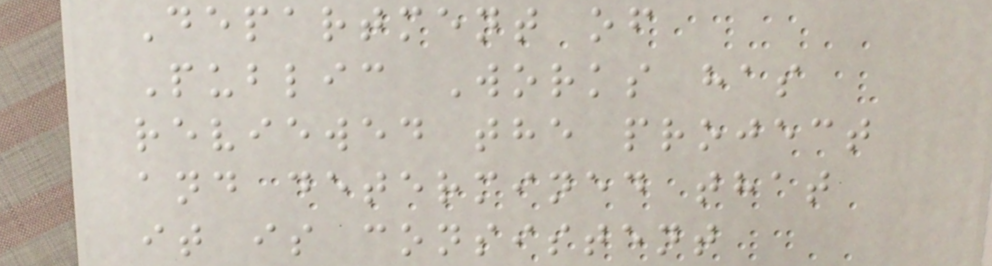Department of
Public Works has
reviewed the project
and determined that
it is consistent
